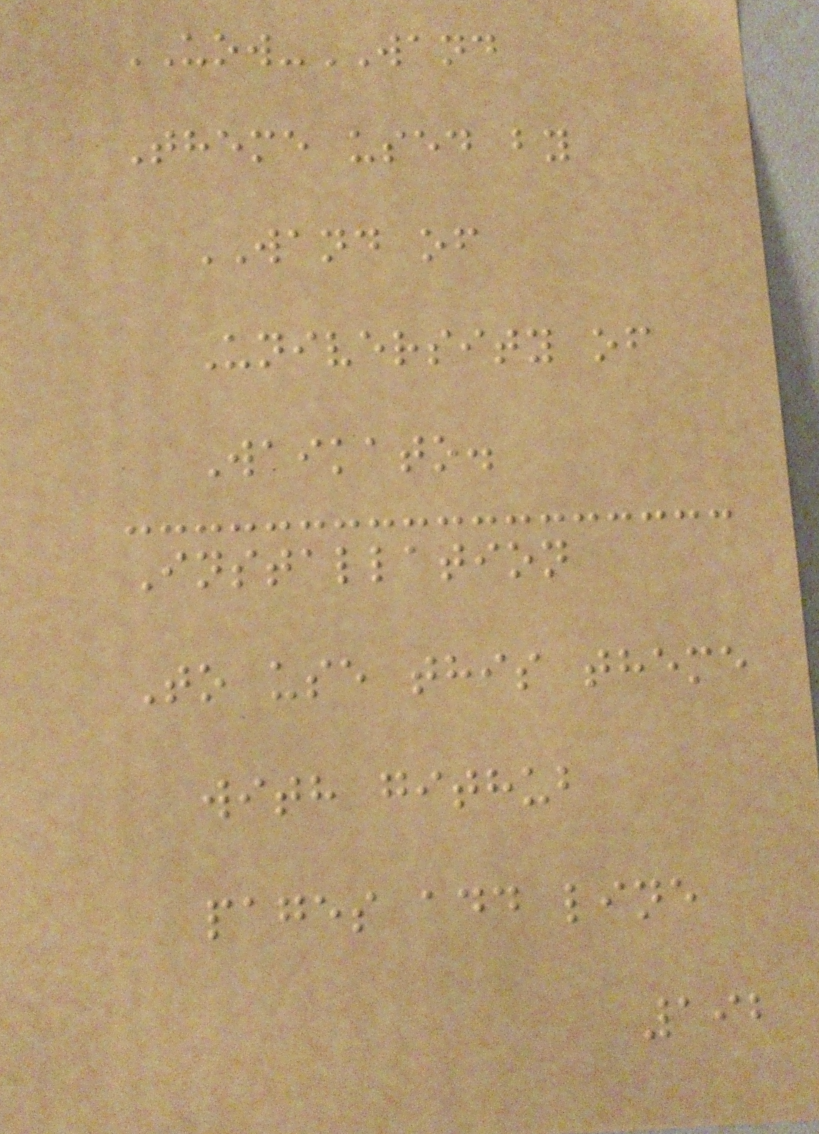UOW-WAND
Theme used by
WAND of
University of
Waikato.
Installation
To use this theme
with github
pages add line
192
